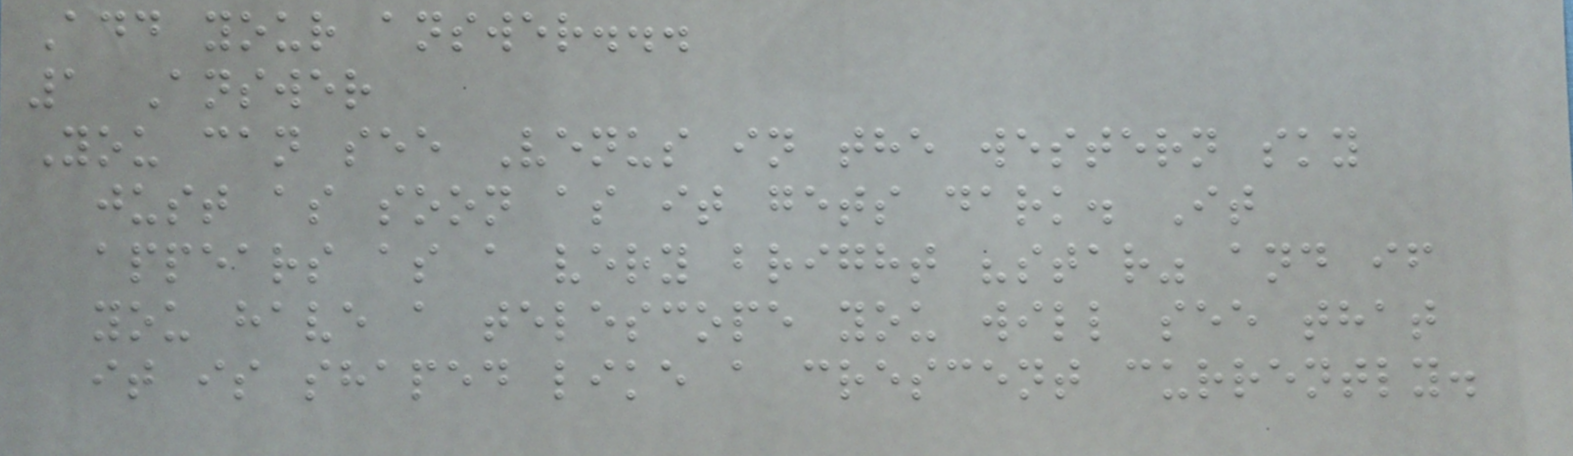Add your answer...
1 Answer
You can see Venus in the western sky
just as soon as it gets dark. It
appears as a very bright "star" and if
you have a telescope you will see that
it is shaped like a crescent currently.
